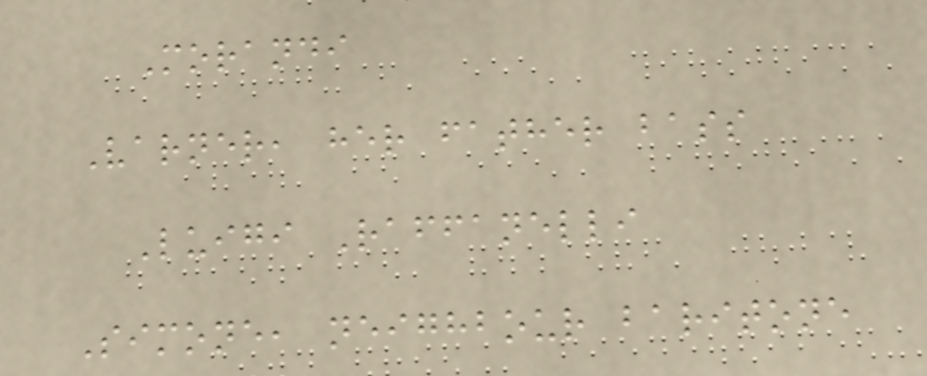Morandi
Varner, her father bass
Luigi Raffanelli
Simone, neighbour baritone
